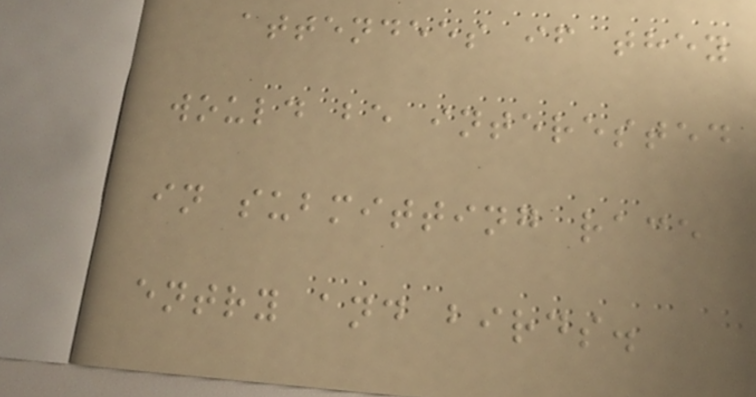attendees if they
would be interested
in submitting race
entry and birds.
